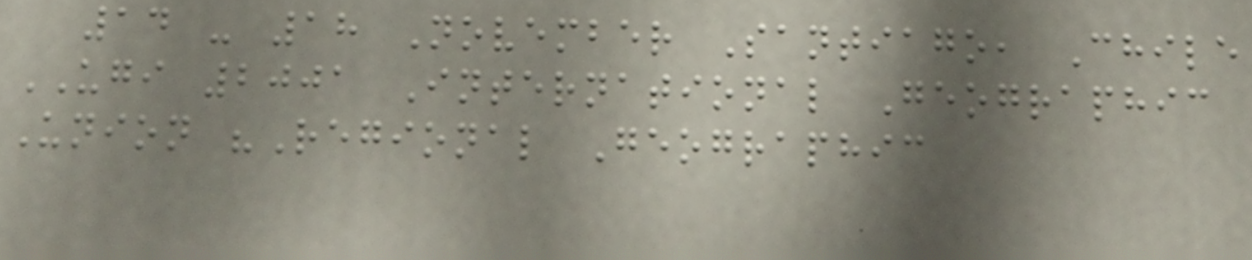14 - 18 November Santiago, Chile
UGI 2001 International Geographic
Union "Regional Geographic
